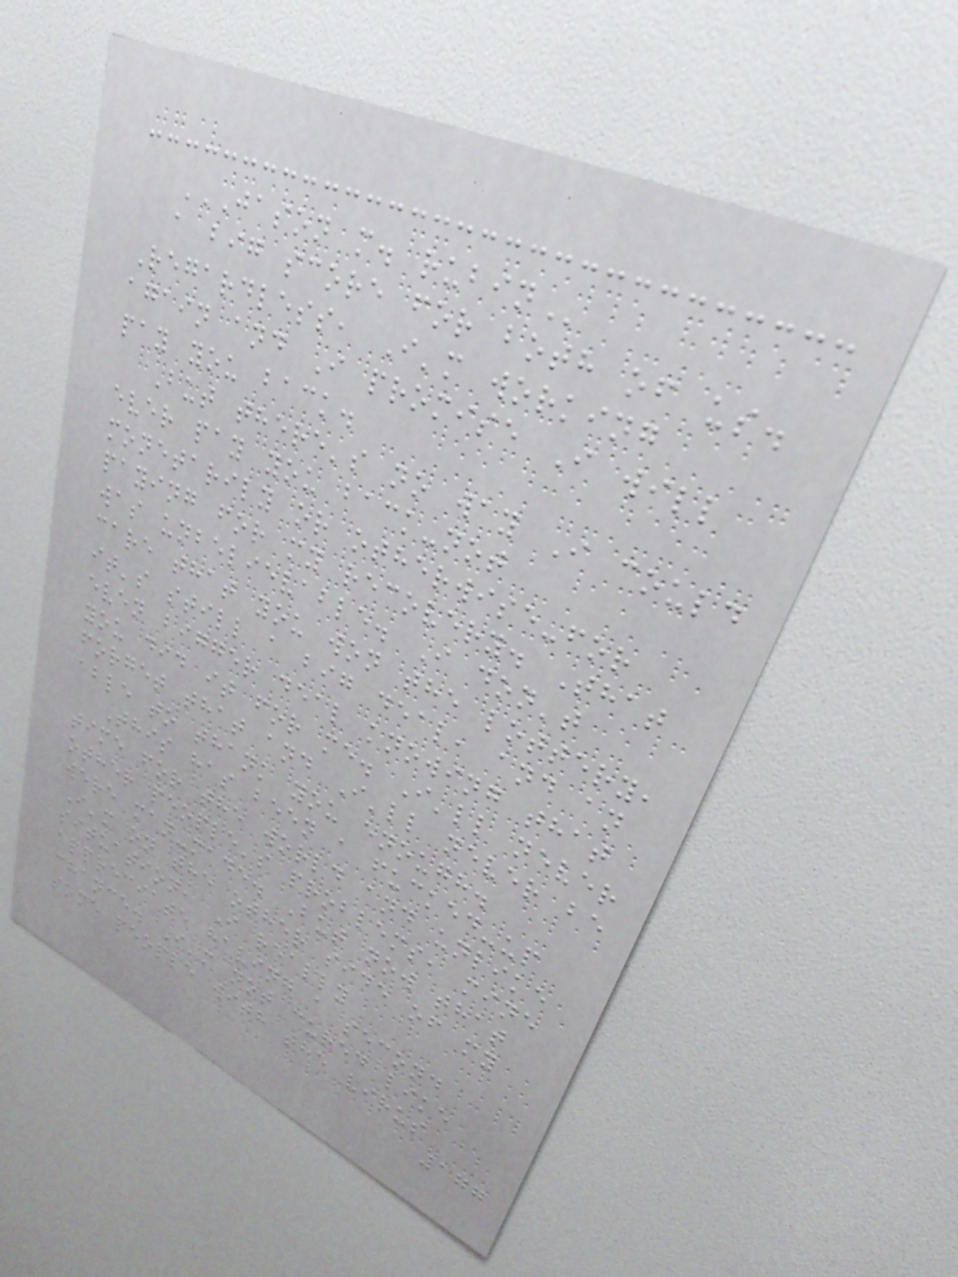JASON M. RUBIN
a big score for both of us.
Regardless, I'm working
again and I promise I will
pay you back.
But there's no way I could
ever pay you back-not
monetarily or otherwise-for
paying for my recovery. That
was unbelievable. I don't
care that you won the lottery,
it's still a big deal, and an
even bigger deal knowing that
you did it for me. I'll never
forget that and I'll never be
able to thank you enough.
This has been a fucked-up
time for the world and unlike
other people's problems, mine
were man-made. But now that
I'm on the other side of my
situation, I really
appreciate having a second
chance. I'm not cured like
some people with the virus
177
